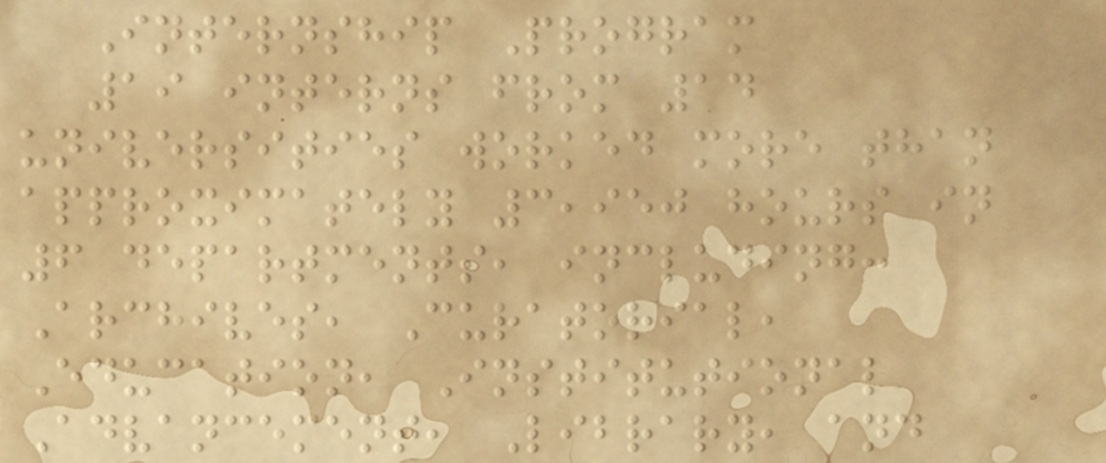Internship Program
19 interns from 14
universities worked more than
approximately 3,950 hours in
6 departments, including:
Archives, Curatorial,
Education, Institutional
Advancement, Library, and
